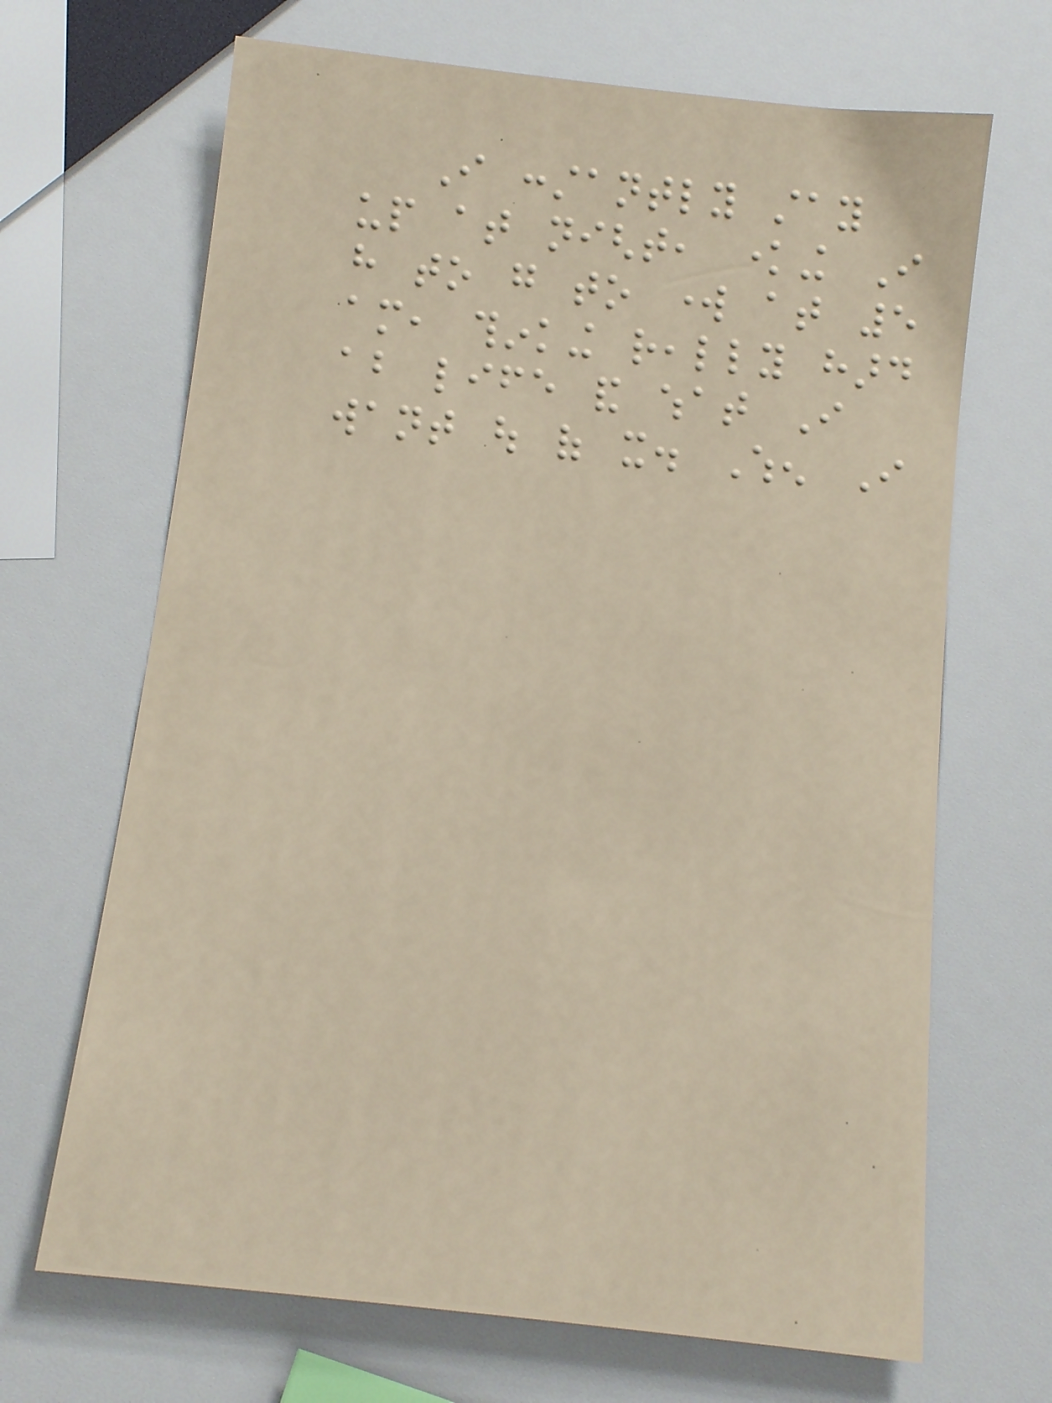I constantly stay
up at night, knowing I
have to go to work at 5
am, thinking really hard
about life and what I
want out of it. When I
